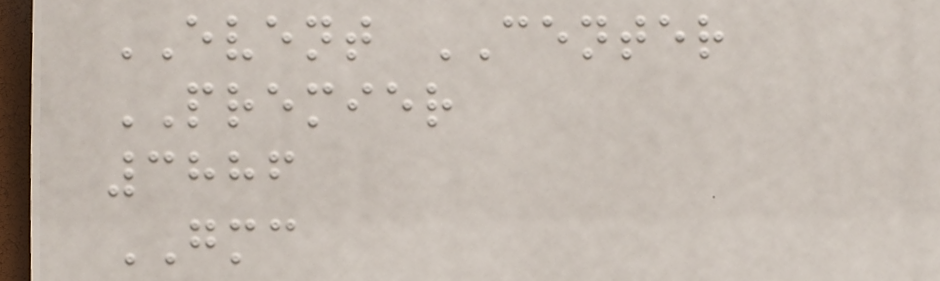EVENT CENTER
PREMIER
3886
GMC
